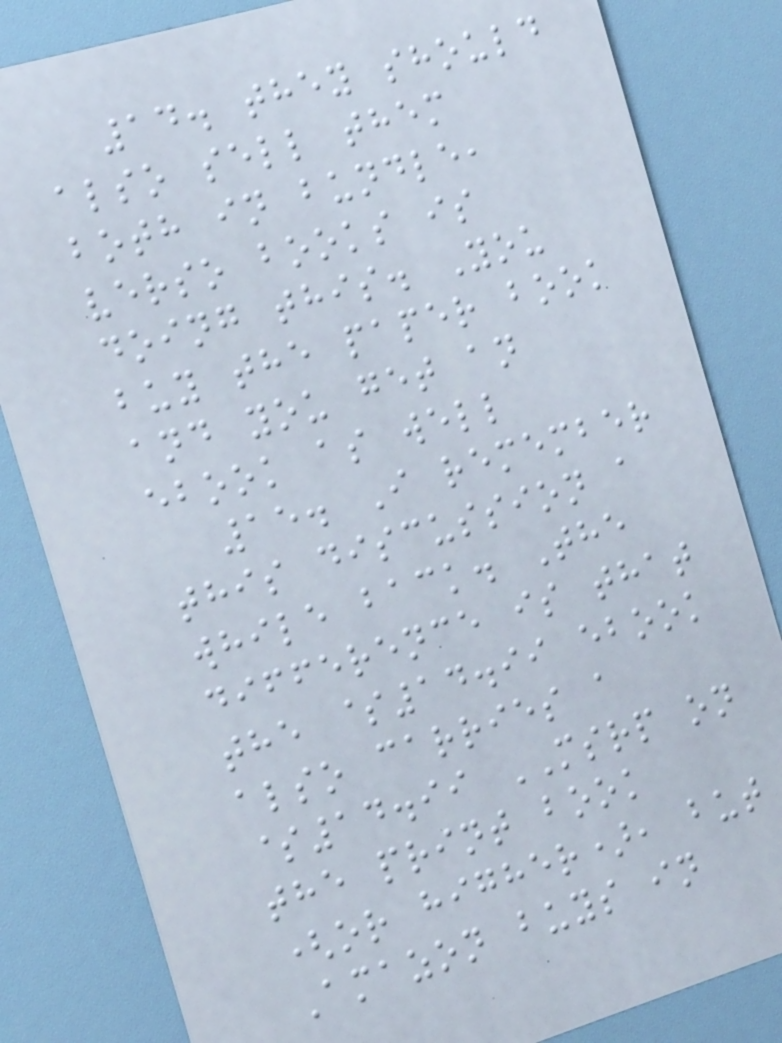14. they should
also sell them
both in bundle,
verso books is
doing this. You
buy the paper book
and you get an
ebook as well
15. I remember
this discussion a
while back. The
difference is that
the $14.99 ebook
also carries a
$14.99 MSRP on
the print book
(or higher), but
Amazon buys in
